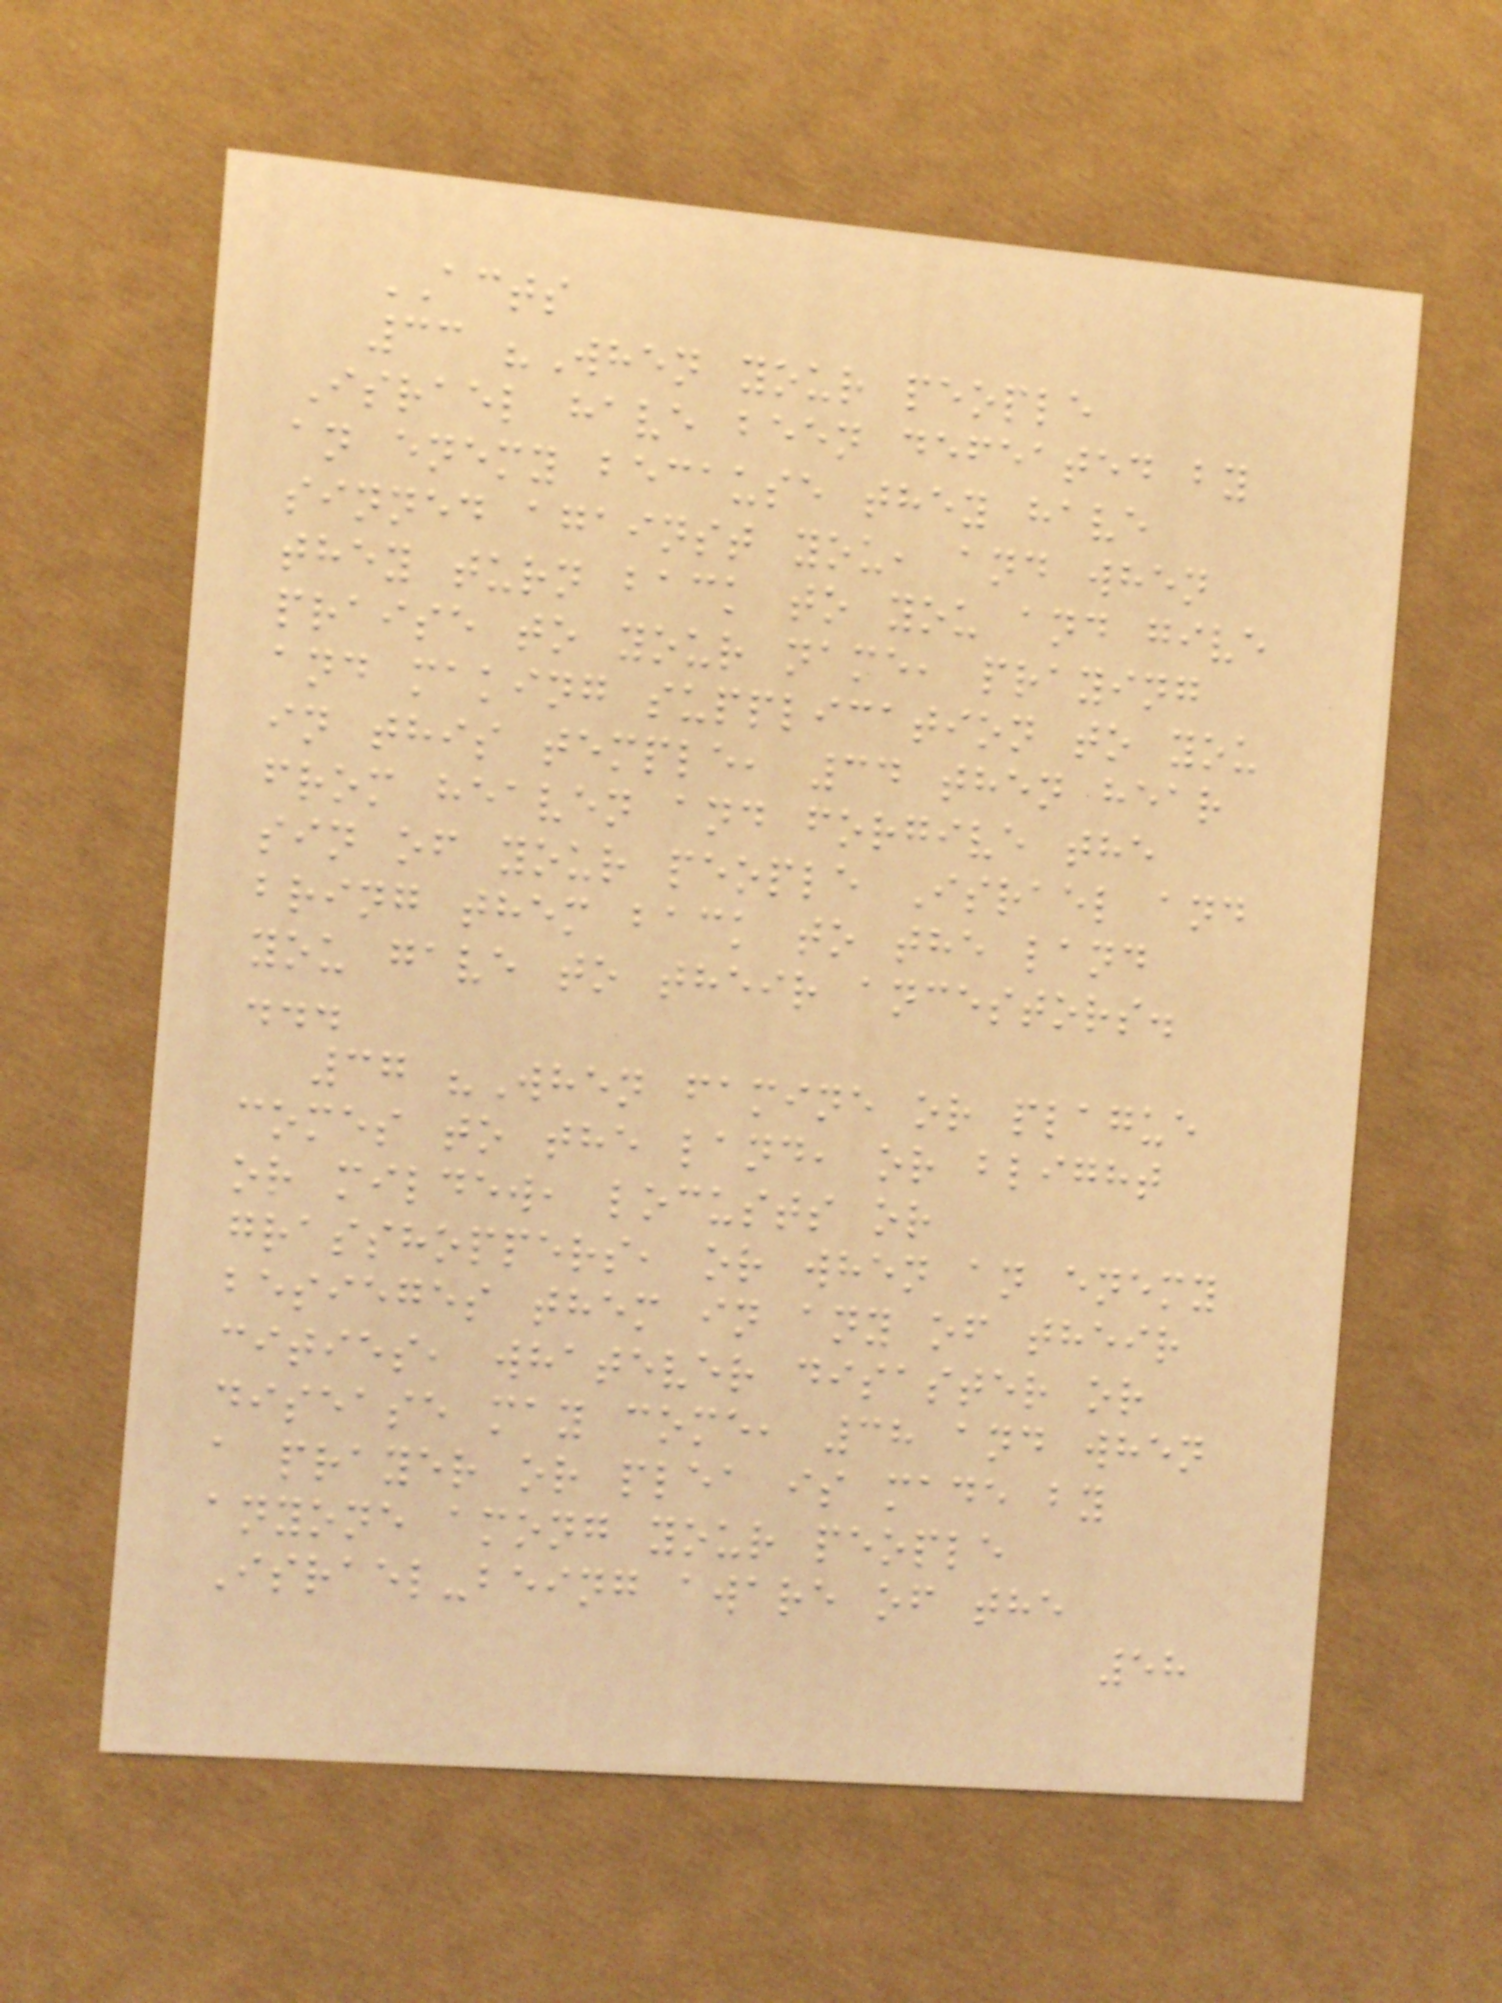ACTS
33 "When your people
Israel have been defeated by
an enemy because they have
sinned against you, and when
they turn back to you and give
praise to your name, praying
and making supplication to you
in this temple, 34 then hear
from heaven and forgive the
sin of your people Israel and
bring them back to the land
you gave to their ancestors.
...
37 "When famine or plague
comes to the land, or blight
or mildew, locusts or
grasshoppers, or when an enemy
besieges them in any of their
cities, whatever disaster or
disease may come, 38 and when
a prayer or plea is made by
anyone among your people
Israel-being aware of the
58
